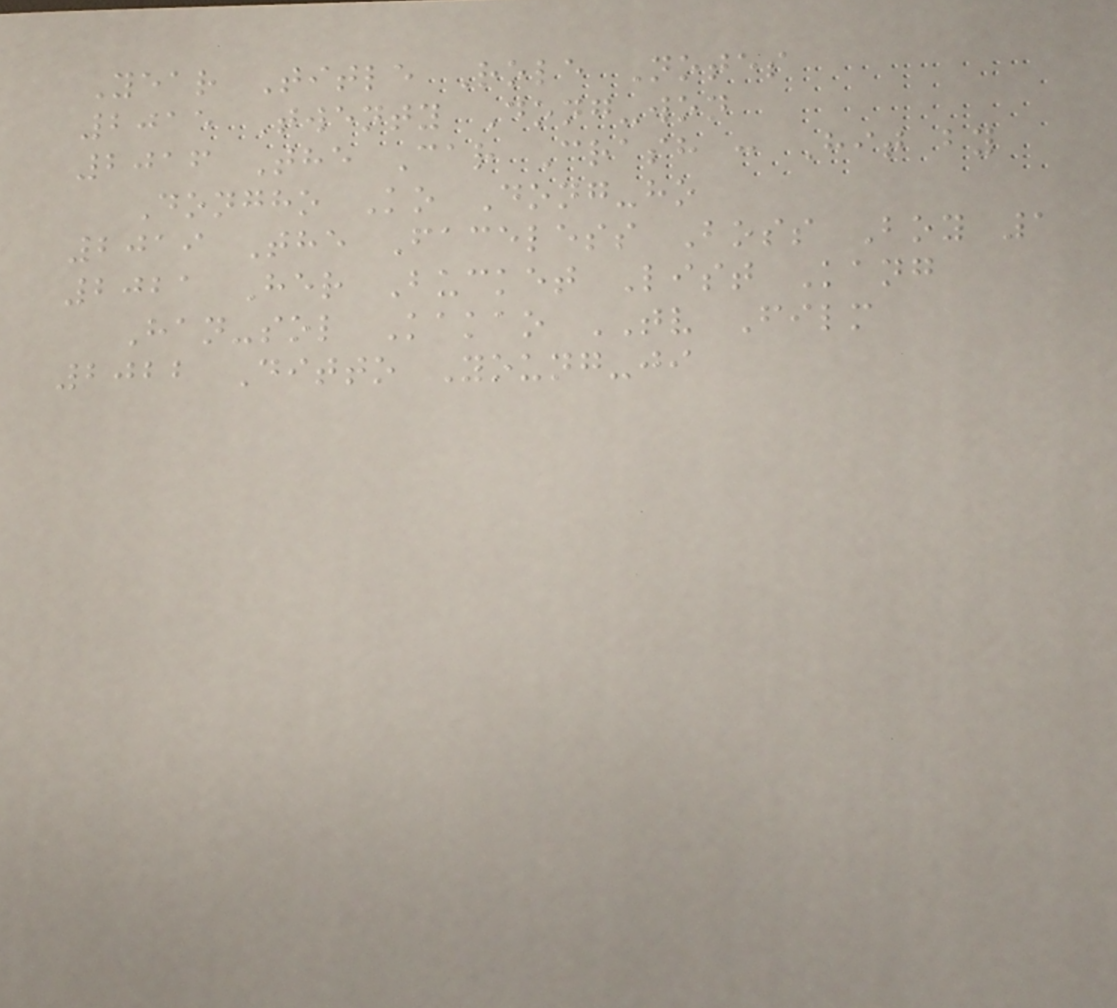Year Title Role Notes
2015 Twenty Dong-won
2016 The Car Crash : Hit by
Dongho Ko Dong-ho
2019 The Faceless Boss Boy 1
2021 Her Bucket List Kang
Han-sol Kakao TV Film
2022 Ditto Young-ji
